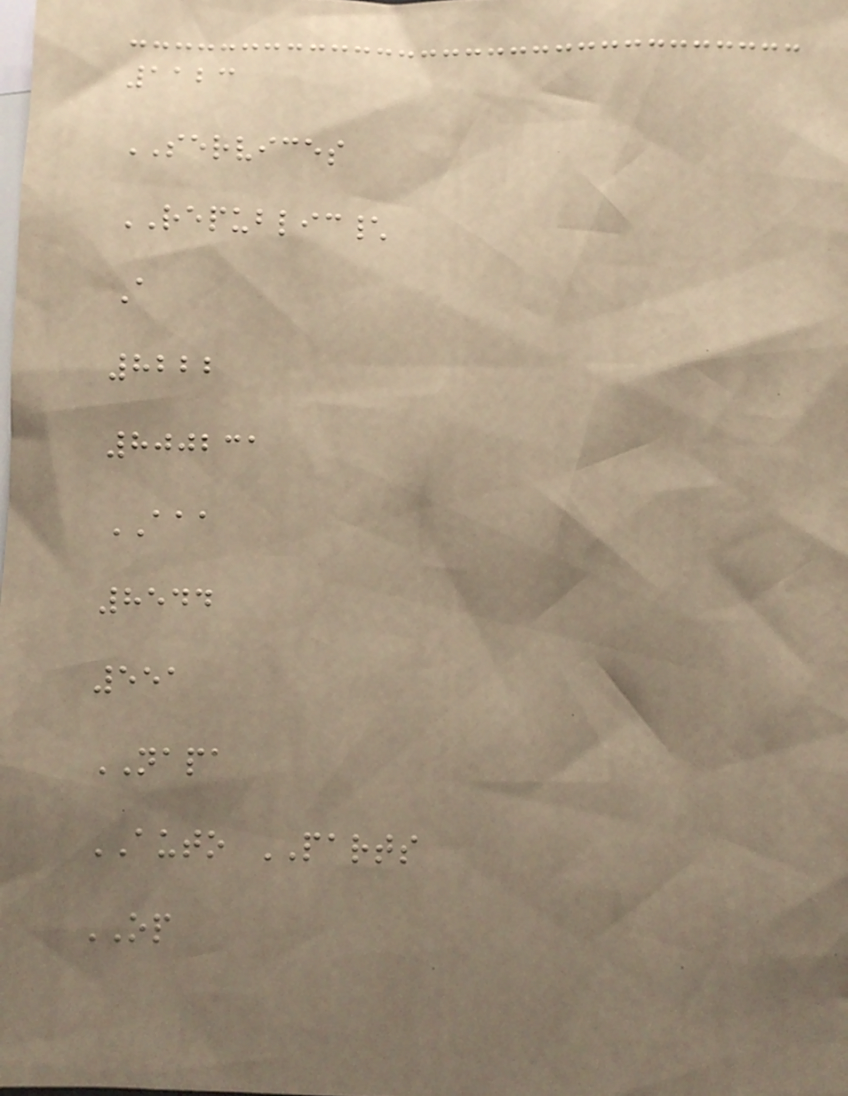1123
SERVICES
REPUBLIC\
A
8222
800231
AAA
8544
551
NAPA
AUTO PARTS
OP
